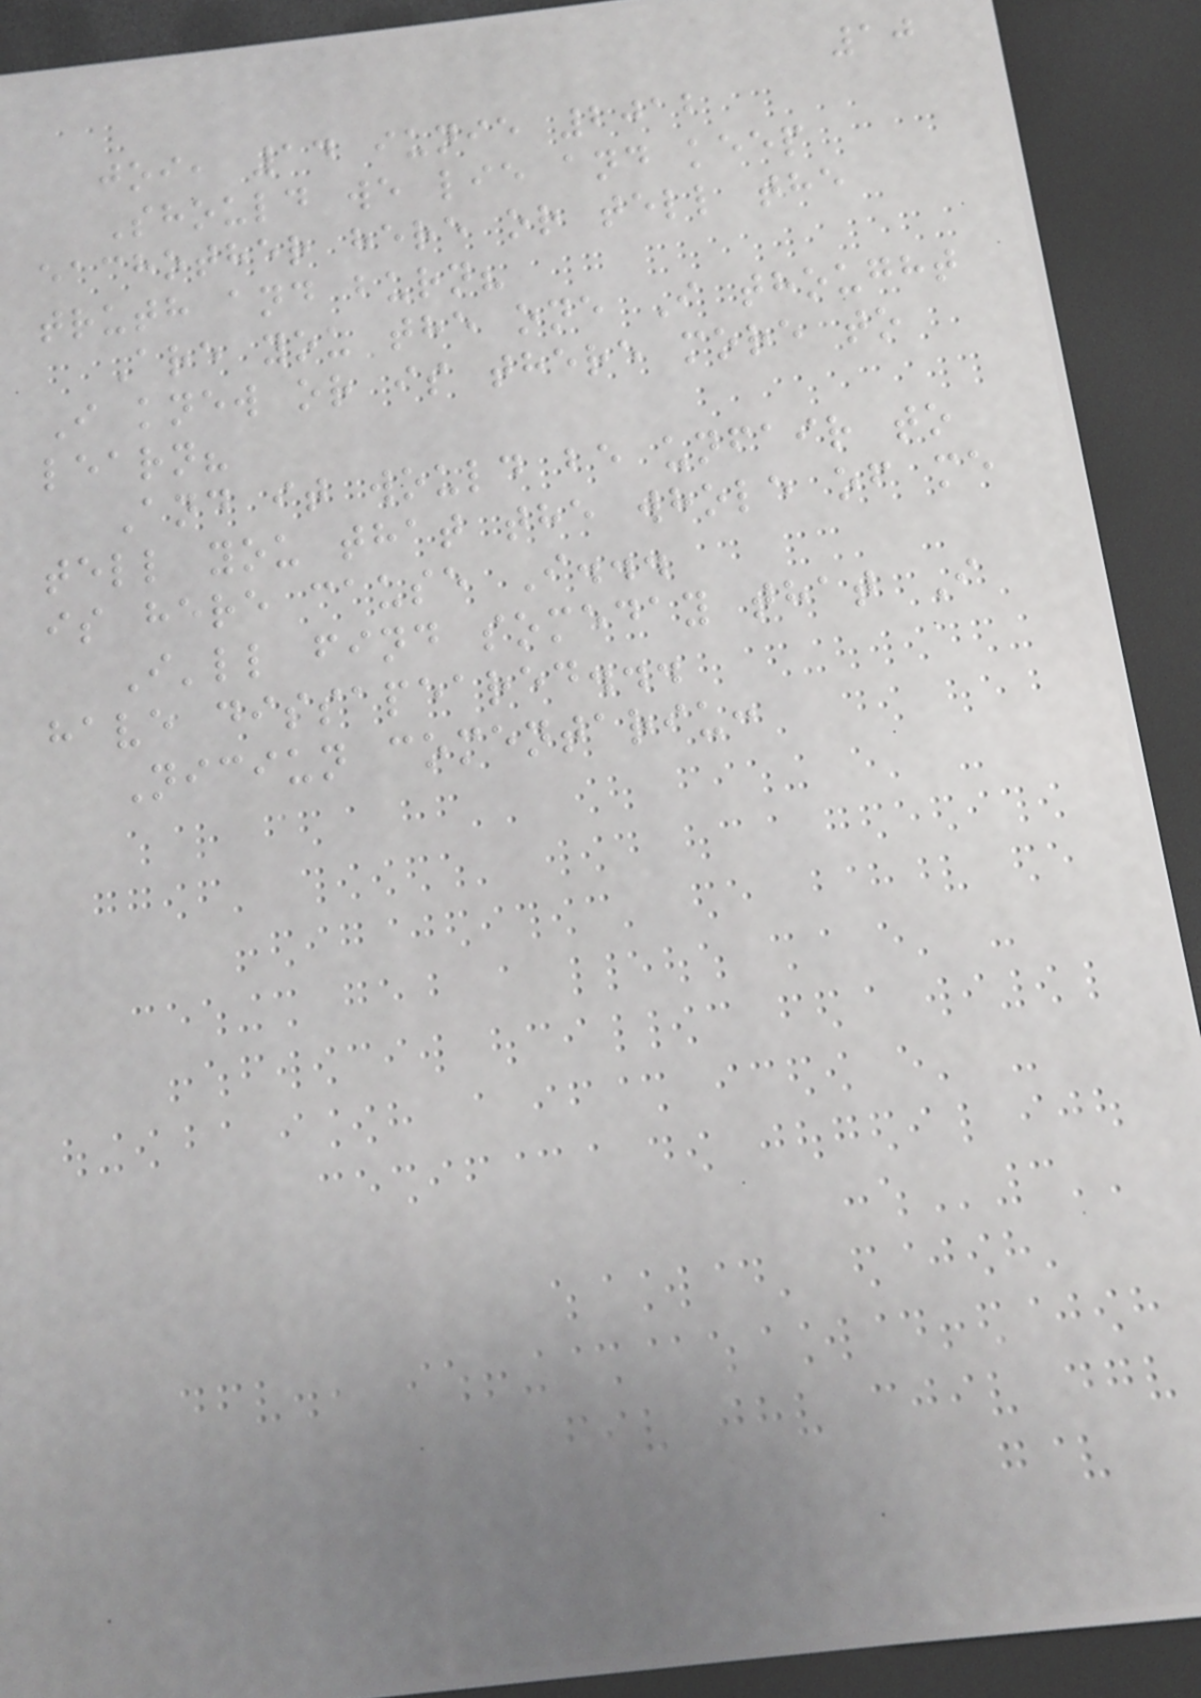10
joi, 14 iunie 2012
Should we lie and keep
eachother here or tell the
truth and burn?
Are you the one I thought
I knew or is there more to
learn?
And it would be unfair to
tell you that the whole of me
is here cause I...
I'll find someday that I
have dissapeared...
Niciun comentariu:
